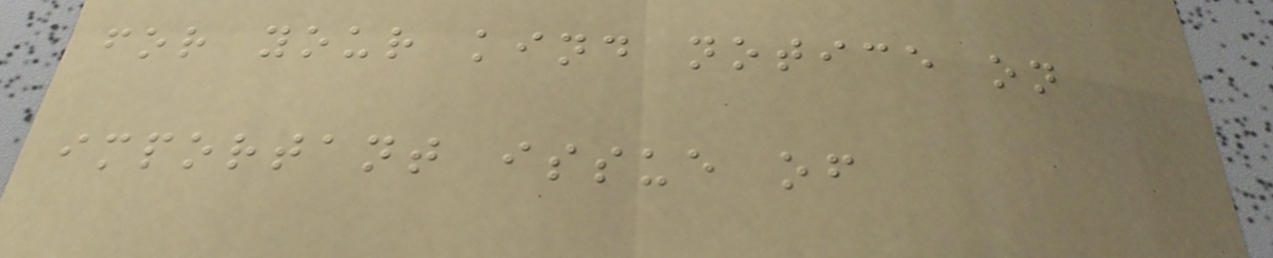for your kind notice on
important issue of
